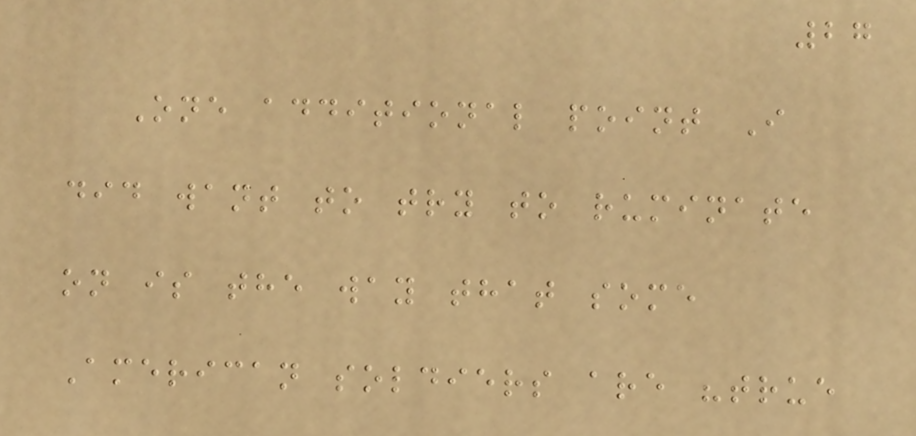27
One additional point I
did want to try to ruminate
on is the way that some
American soldiers are "true
